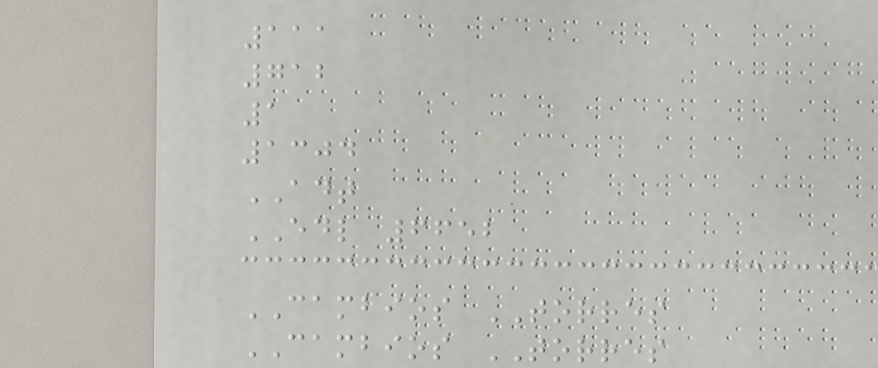111
712
1
1304
ADT
EDL 6652
CAMBIOS TORRES
CAMBIOS TORRES
